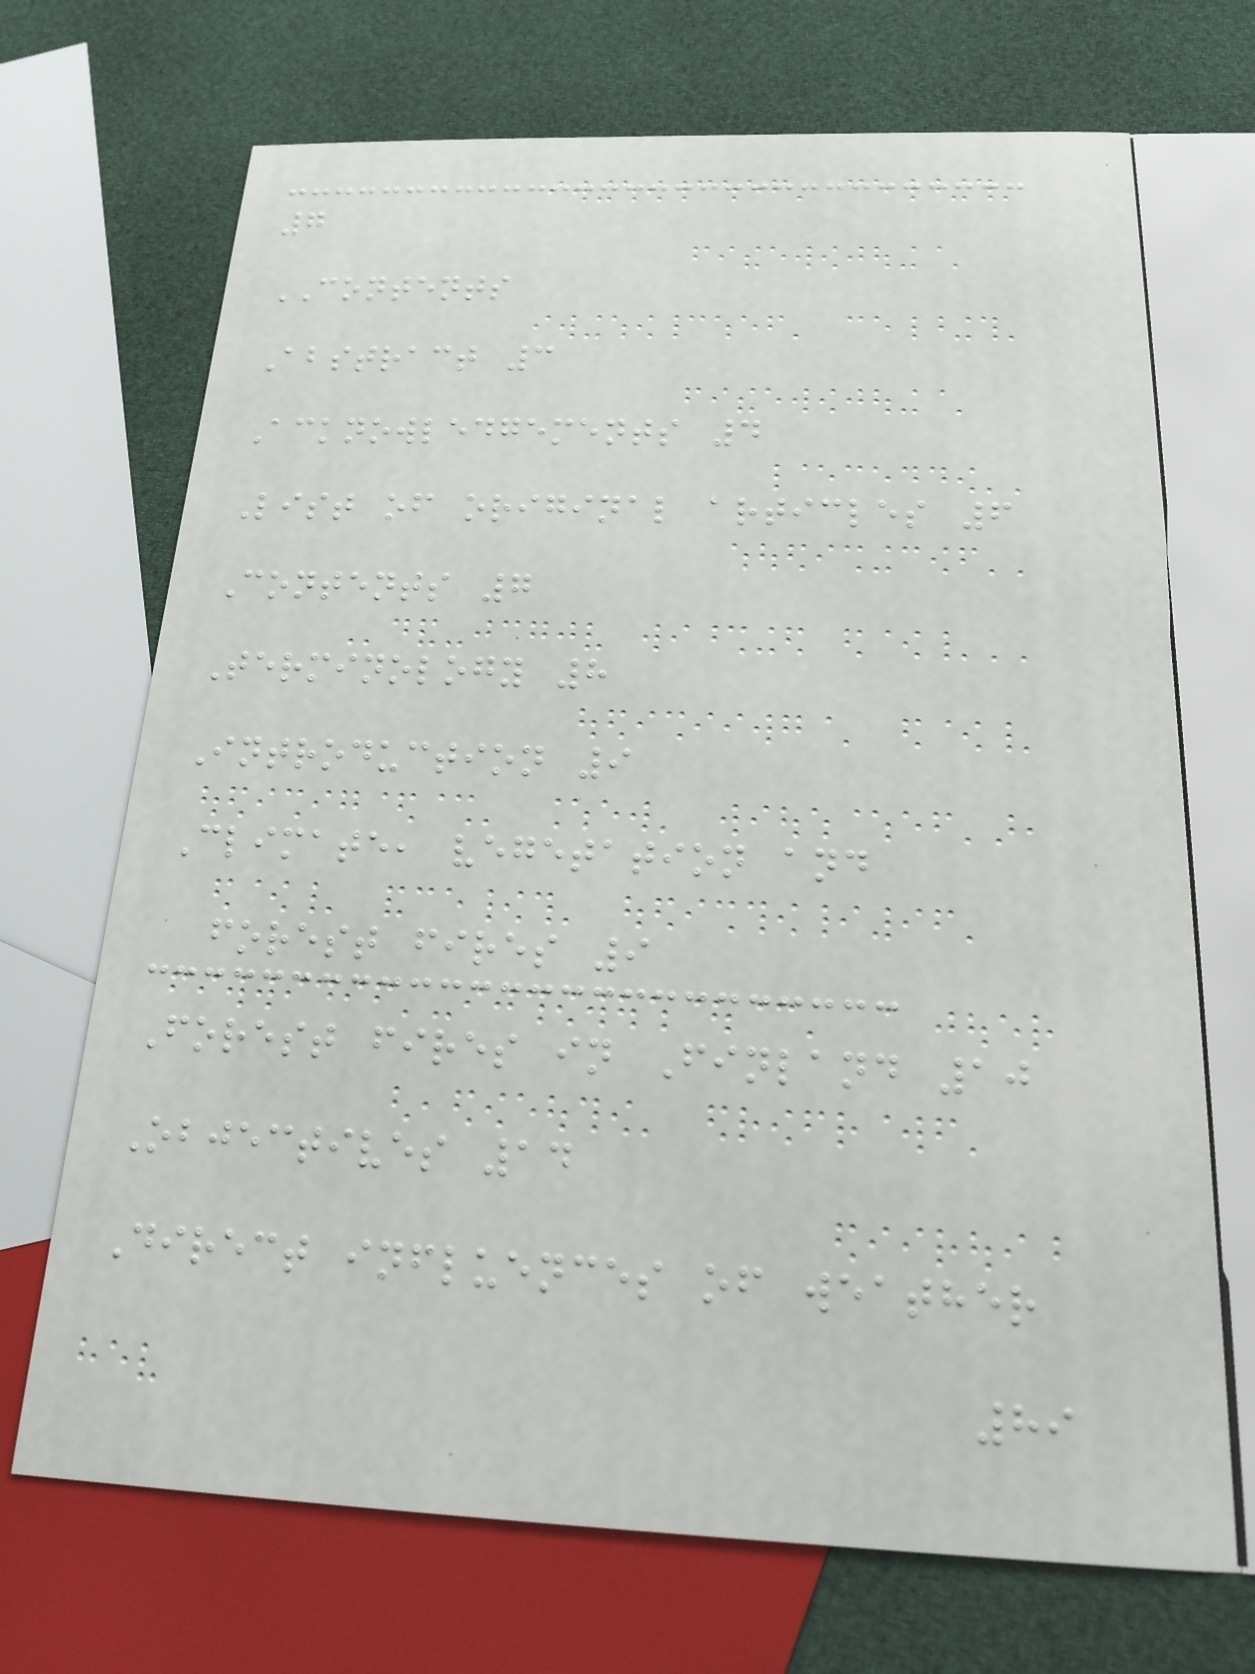7
CONTENTS
Abstract 3
Acknowledgements 4
List of original articles 6
Contents 7
Terminology 8
Introduction 9
Climate, vegetation and
forest fires 9
Forest fires in Finland 10
Objectives 14
Direct influences of weather
89
